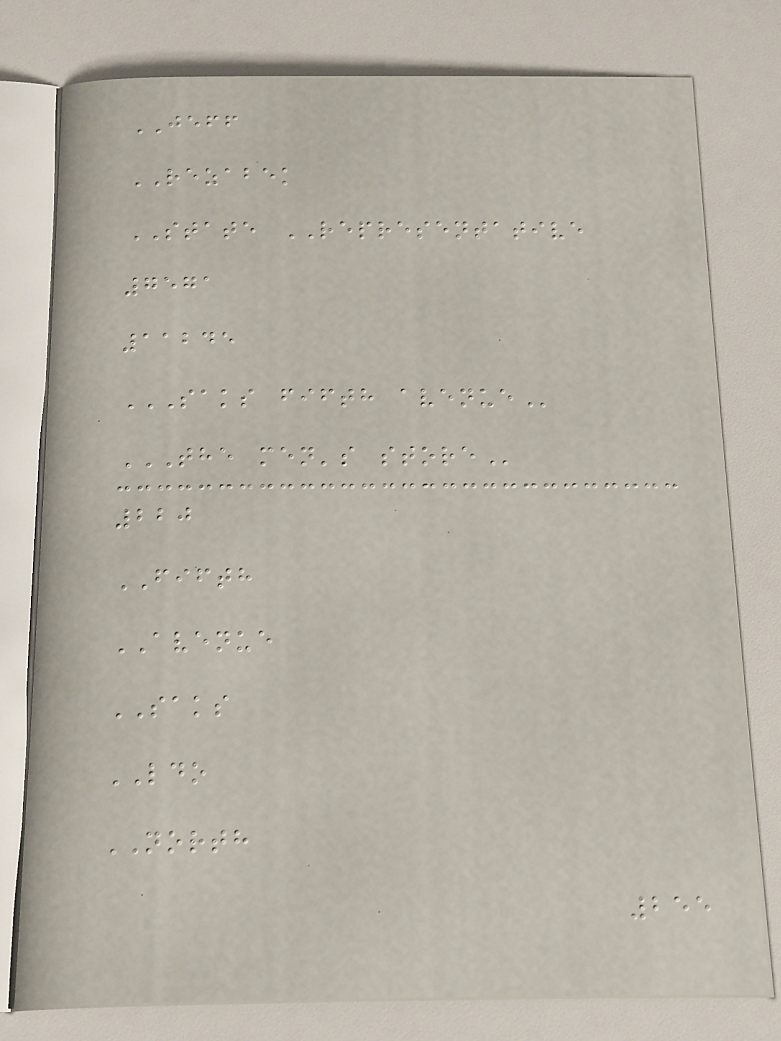JEFF
REZABEK
STATE REPRESENTATIVE
7571
11245
SAKS FIFTH AVENUE
THE MEN'S STORE
220
FIFTH
AVENUE
SAKS
LDO
NORTH
255
